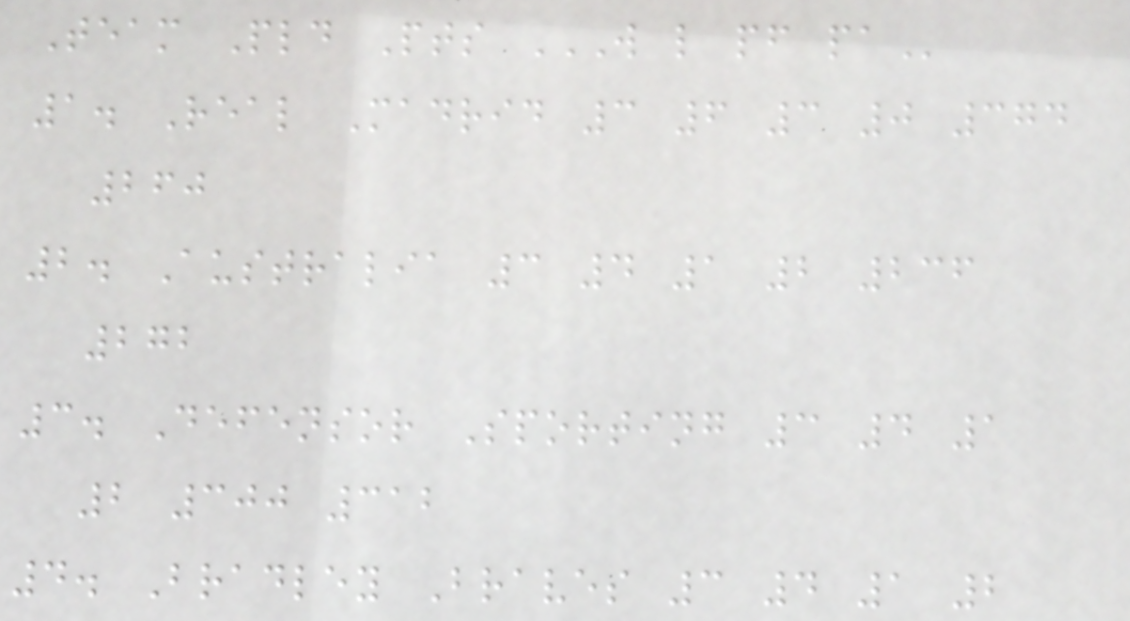Team Pld Pts W L PF PA
1. Real Madrid 3 6 3 0 374
260
2. Australia 3 4 1 2 236
272
3. Defensor Sporting 3 4 1
2 300 312
4. Bradley Braves 3 4 1 2
